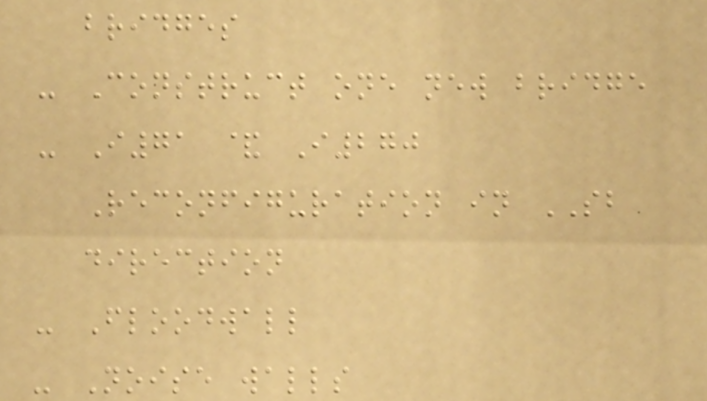bridges
- Construct one new bridge
- I71 & I270
Reconfiguration in SB
direction
- Floodwall
- Noise walls
